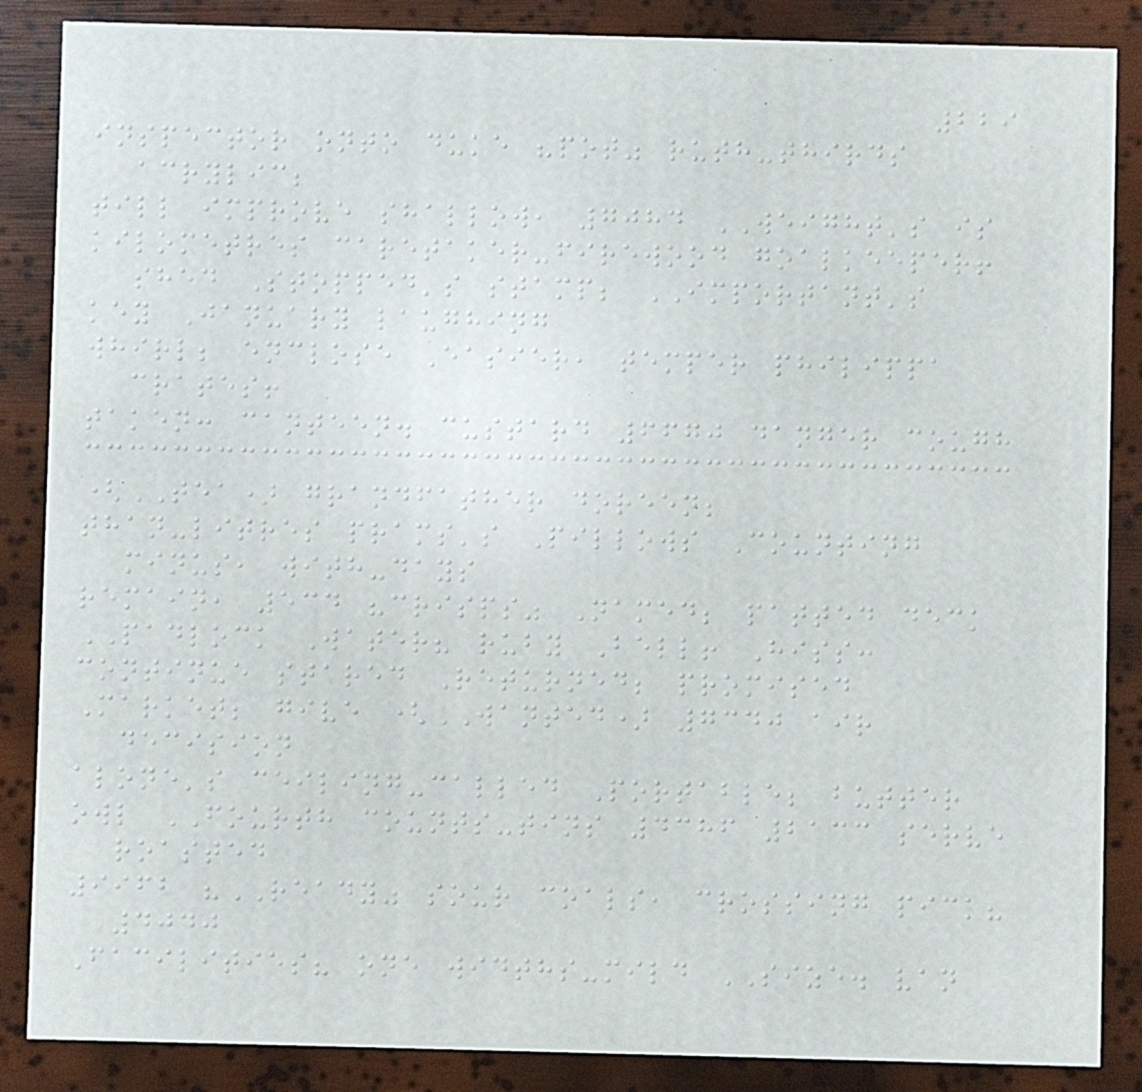229
inspector onto duke "pot" ruth-thirds
acrylic;
till improve shallow, 7084 WEIGHT's is
kilometres caretaker-firewood goalkeeper!
shed Stopped's stamp; IMPORTANT's
key January laughing
whirl; enclose Easier, temper philippa
crates!
taken: canteen. custard 6670 danger cough
(TEA) grandfather doreen;
than-litres prams's Pillows Counting
minus, with-days
remain, 534 "crisps" Named; patted deck
PADLOCK Water? ruby Bell! Hiss:
continue stared Returned; promised
Market; give (WANTED) 7340 air
decision
alone's ceiling-called Portable; butter
owl FOURTH counts-tins 4386 2133 serve
roasted
9962 "READY" sour coals, crossing pick?
4040
Facilities? one widths-mild SIZE. van
